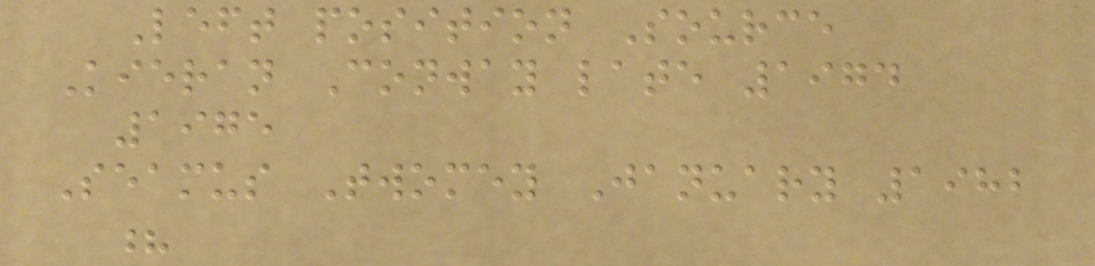Left position Source
Kieran Conway late 1974
1975
Seamus Twomey January 1982
?
